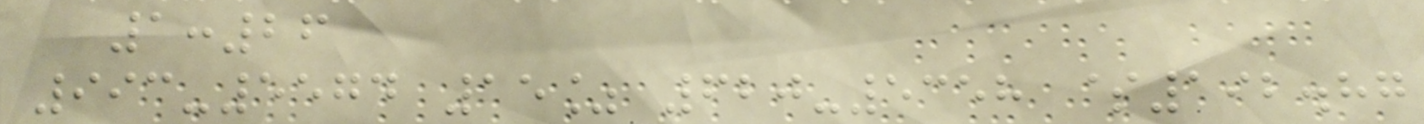1:26
993-5574 15% 620-5358 $192.87
